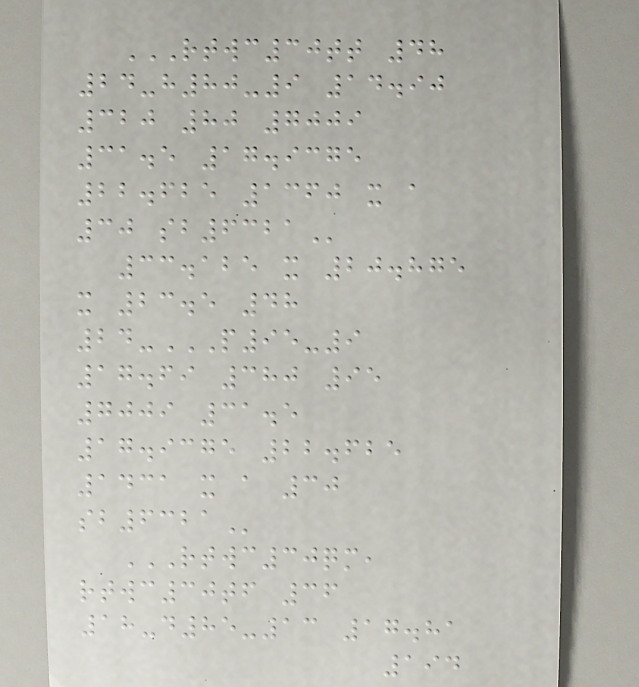RTWC30TT 48
24-H80-9 14.90
320 80 7009
31.5 17.9375
22.625 1360 X A
30 SB6321
33.125 x 20.875
x 23.5 48
24-P95-9
17.69 380 95
7009 31.5
17.9375 22.625
1431 X A 30
SB6321
RTWC30QM,
RTWC30TF 36
18-D85-13 17.81
194
